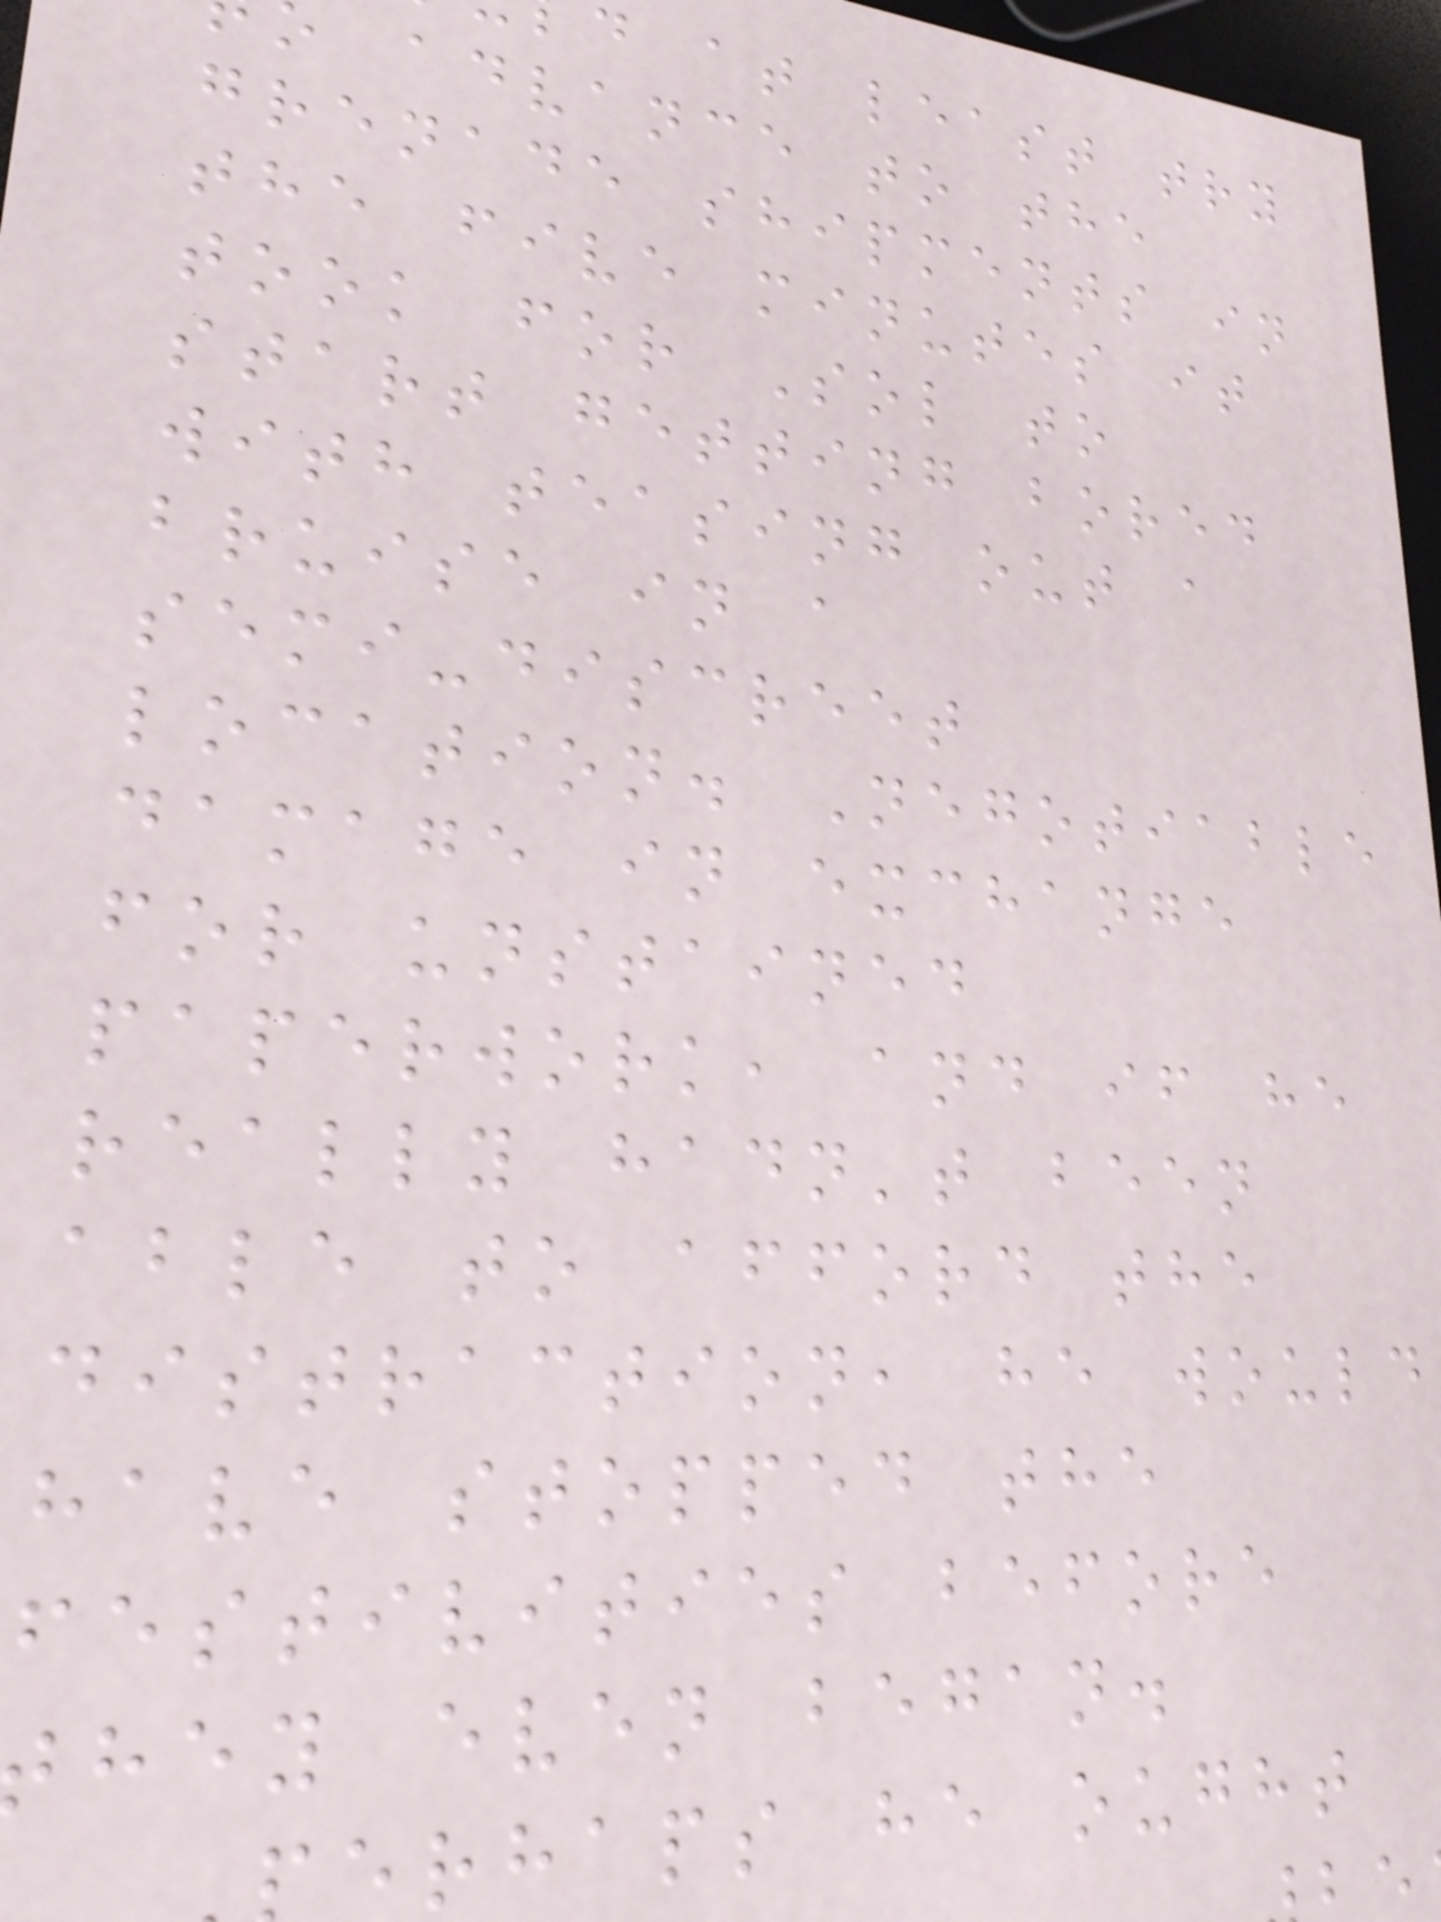d at least try
advance to the
grenade shipments in
the five minutes it
took for Sol to
start getting bored
with teasing out a
bruise in a
semi-discreet
location. Negotiable
damage in exchange
for unstained
paperwork, and if he
really hadn't been
able to afford the
distraction, he would
have stopped the
festivities before
hey even began.
erhaps he ought
